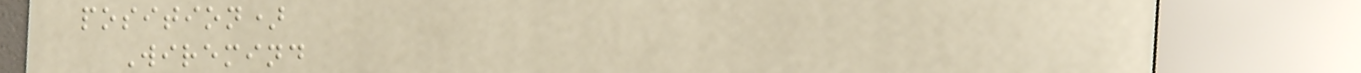position)
Wiremind
